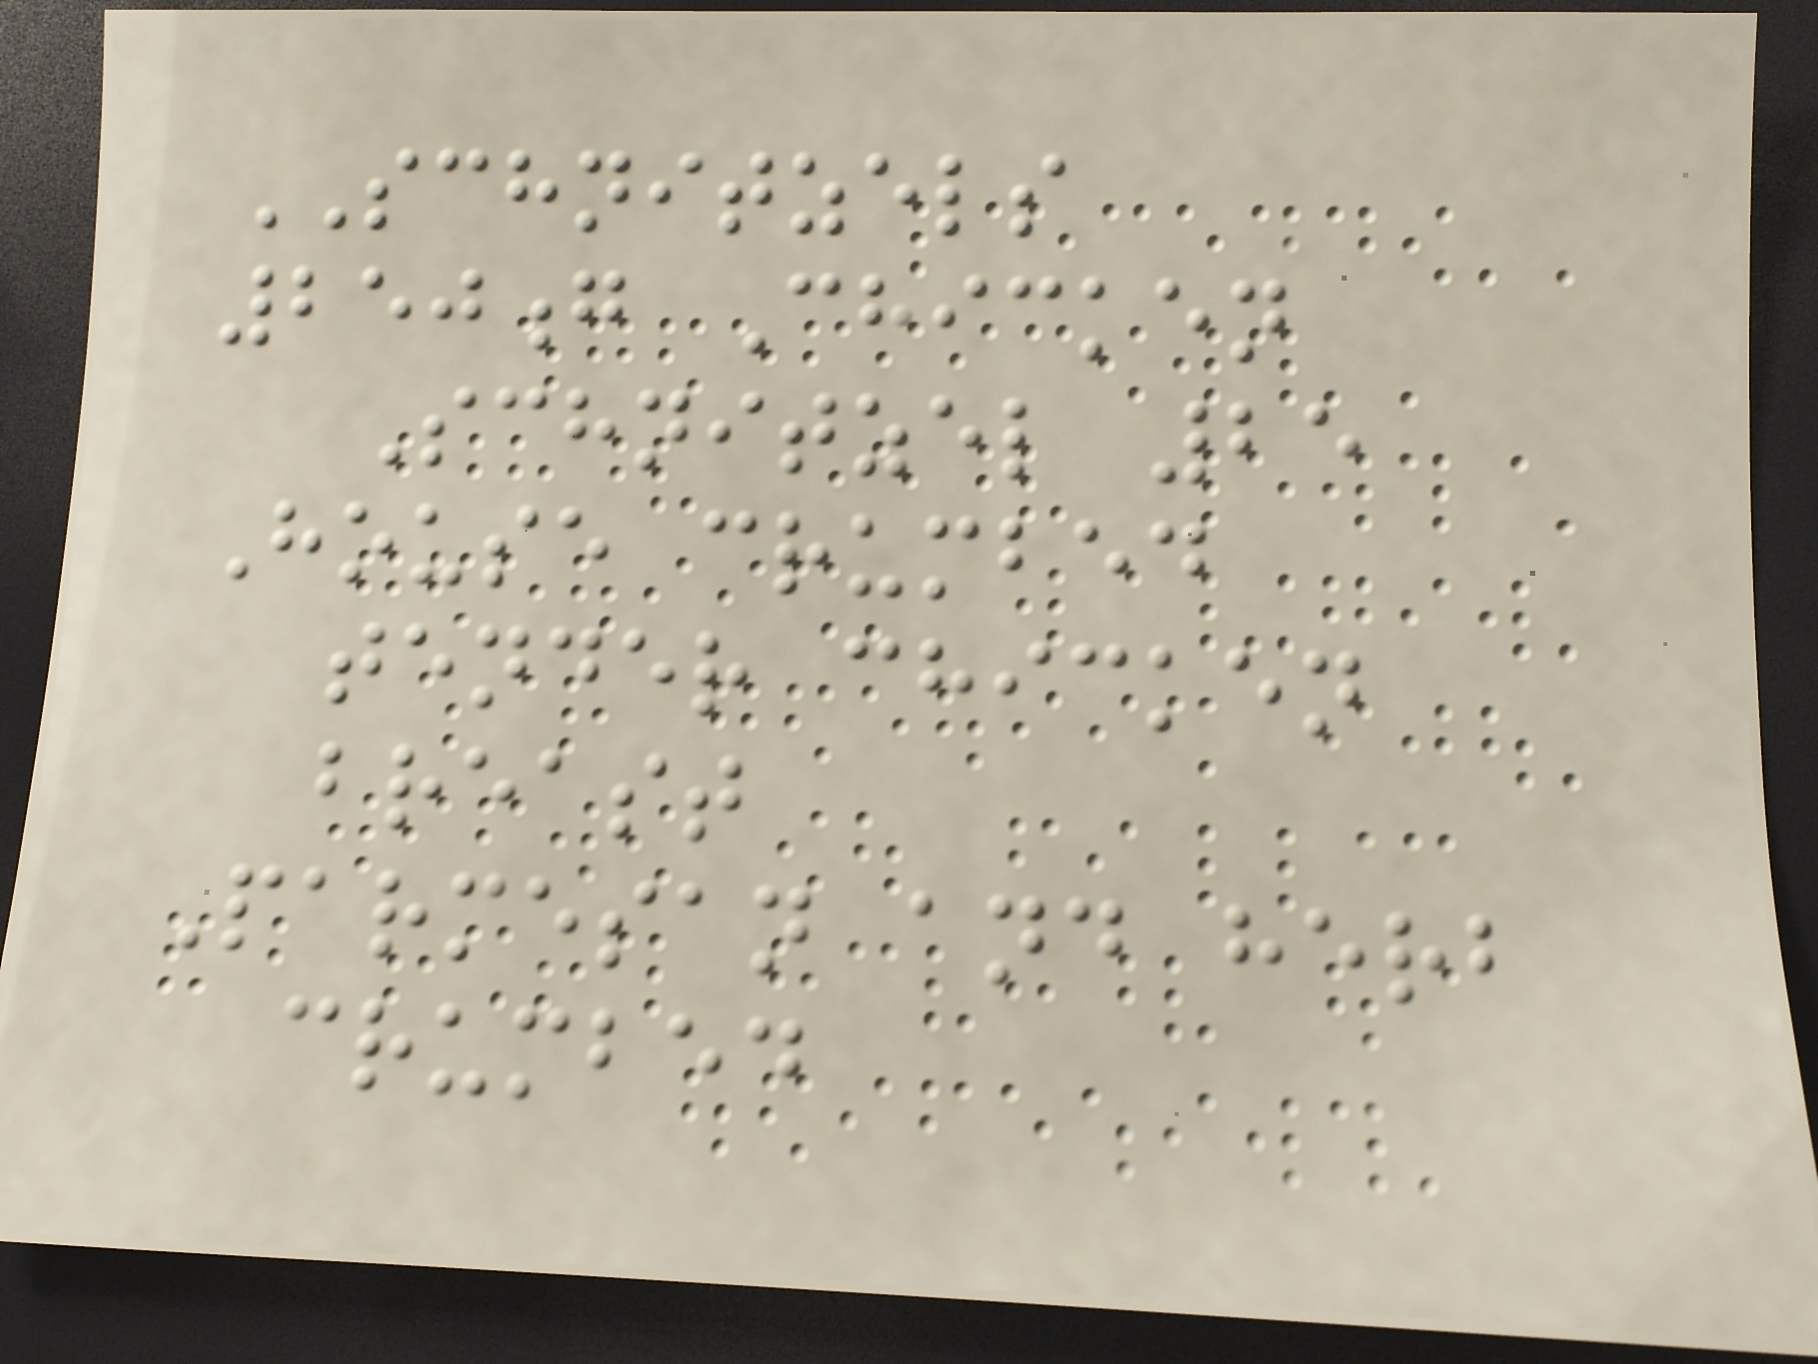SCHNITZELS
250g Chicken
Schnitzel 25
House crumbed
tender chicken
breast
Parmesan and herb
crumbed
